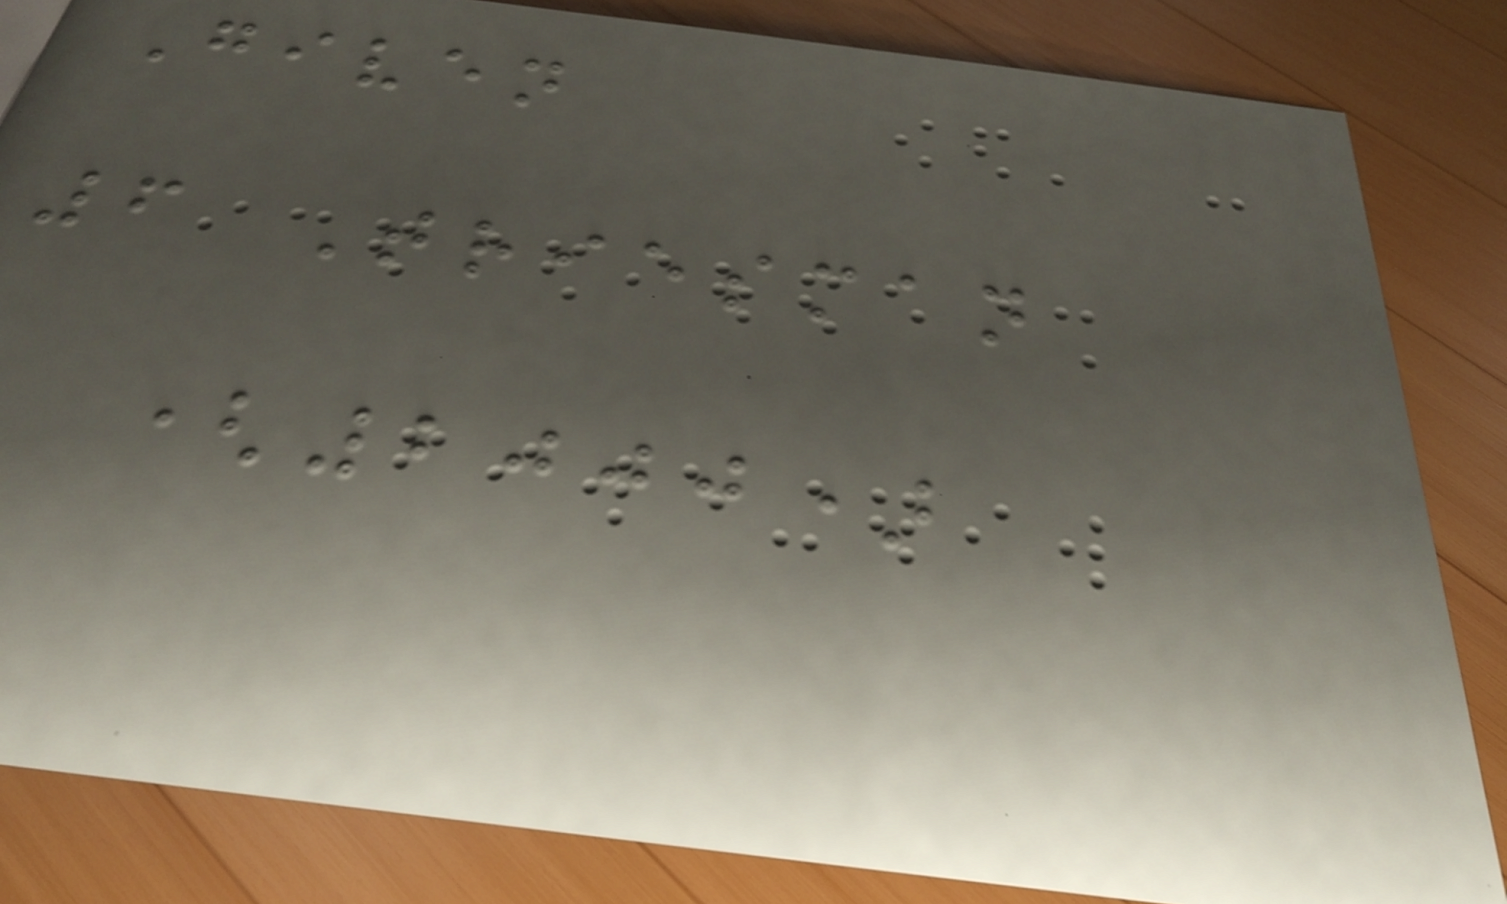Given
6 Triesman
(2000)
